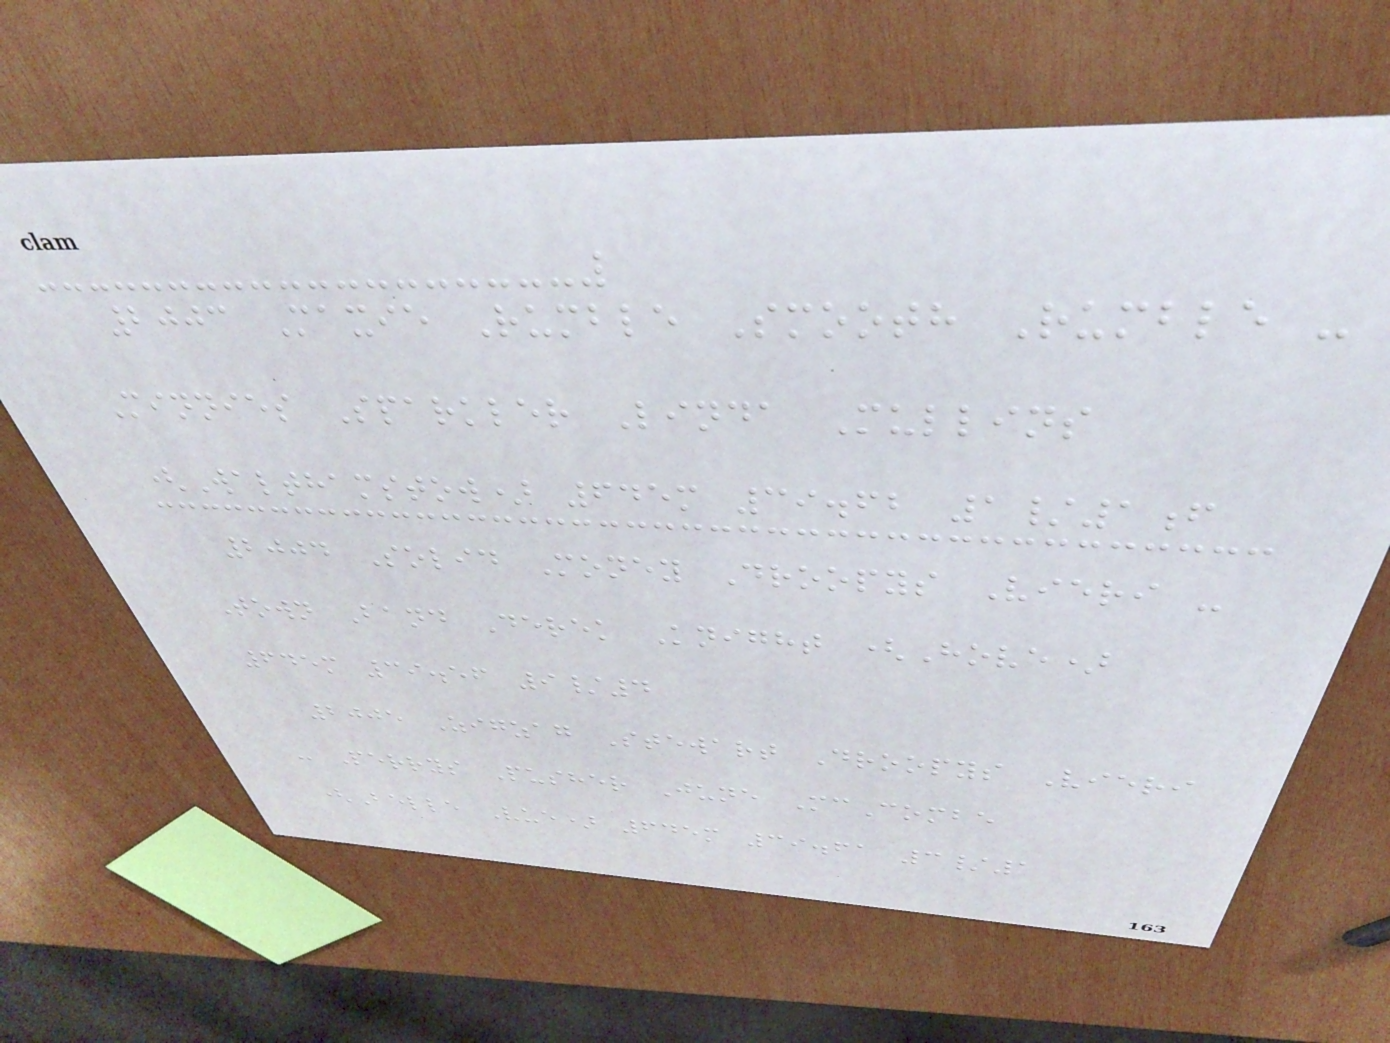2003 Maxie Rumble Smooth Rumble -
Minnies Sparkler Linda Mullins
(Walthamstow) 645m 39.62 1/1f
2004 Solid Money Droopys Vieri -
Town Band Derek Knight (Hove)
645m 39.56 9/4
2005 Zigzag Stewart Droopys Vieri
- Perrys Pusher June McCombe
(Belle Vue) 645m 39.61 3/1
